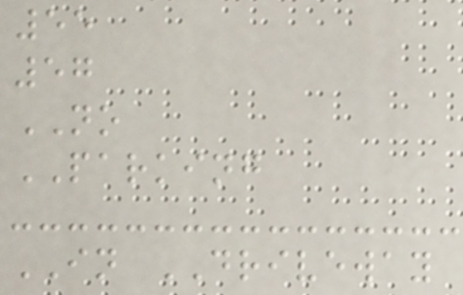55
57
NO
PARKING
IN DRIVEWAY
